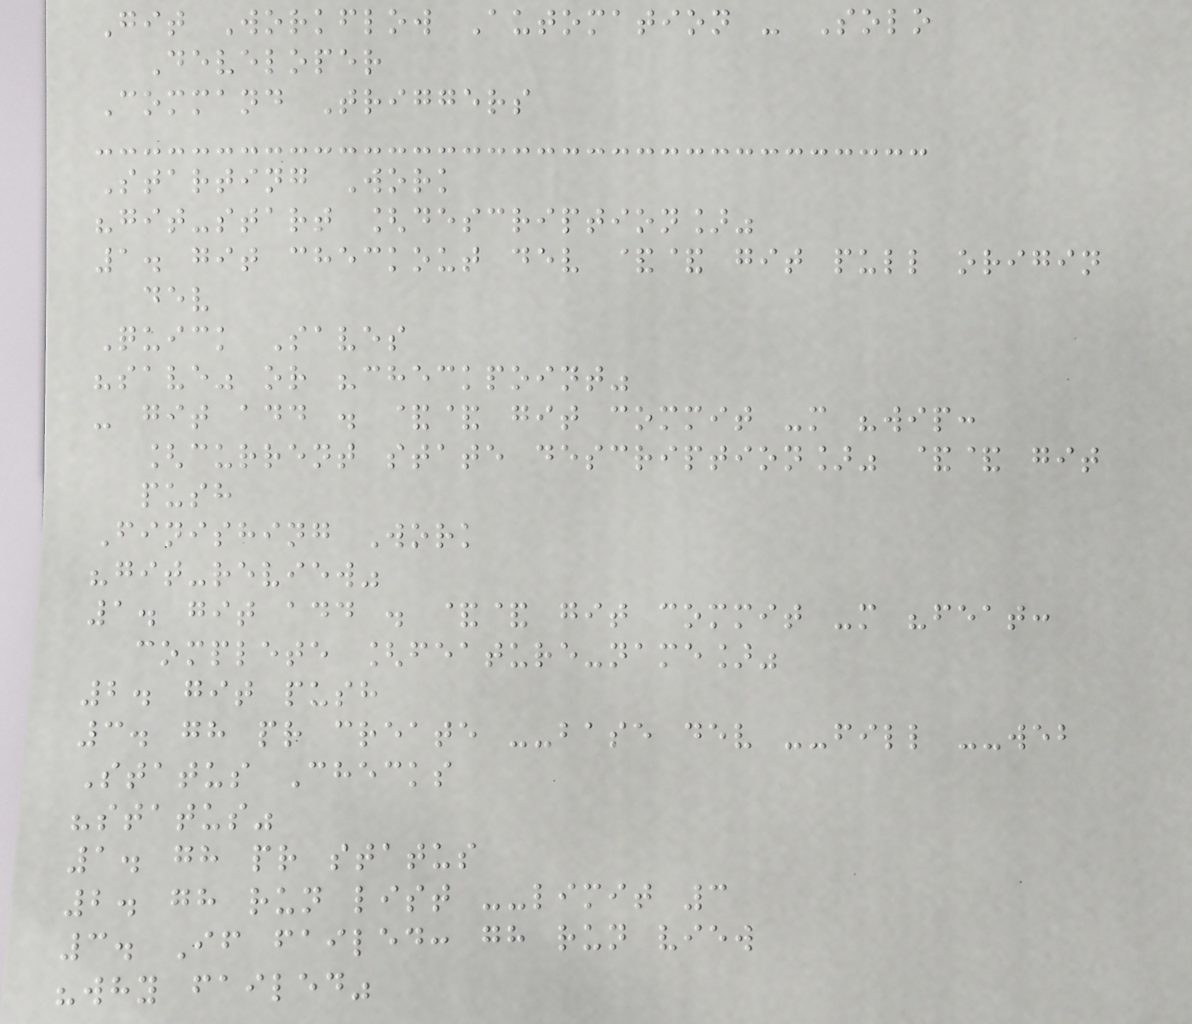Git Workflow Automation - Solo
Developer
Command Triggers
Starting Work
"git-start [description]"
1. git checkout dev && git pull origin
dev
Quick Saves
"save" or "checkpoint"
- git add . && git commit -m "wip:
[current state description]" && git
push
Finishing Work
"git-review"
1. git add . && git commit -m "feat:
complete [feature-name]"
2. git push
3. gh pr create --base dev --fill --web
Status Checks
"status"
1. gh pr status
2. gh run list --limit 3
3. If failed: gh run view
"why failed"
